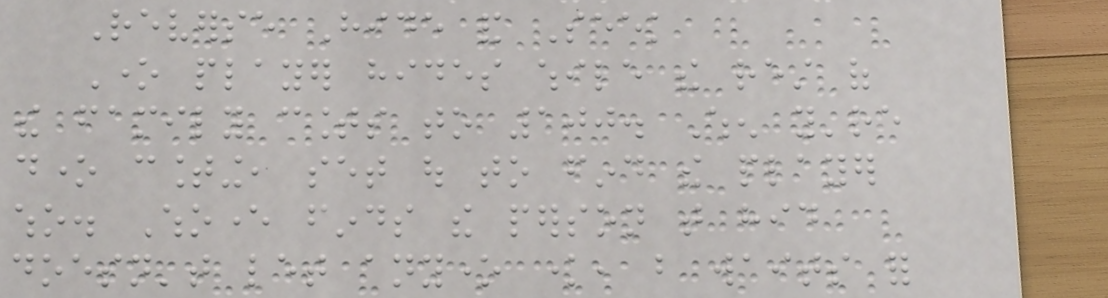Reverse Hide and Seek
One player hides while the rest of
the family counts to 100. When you're
done counting, set out to find the player
who. Whoever finds the person that hid
doesn't let anyone know, but waits for
